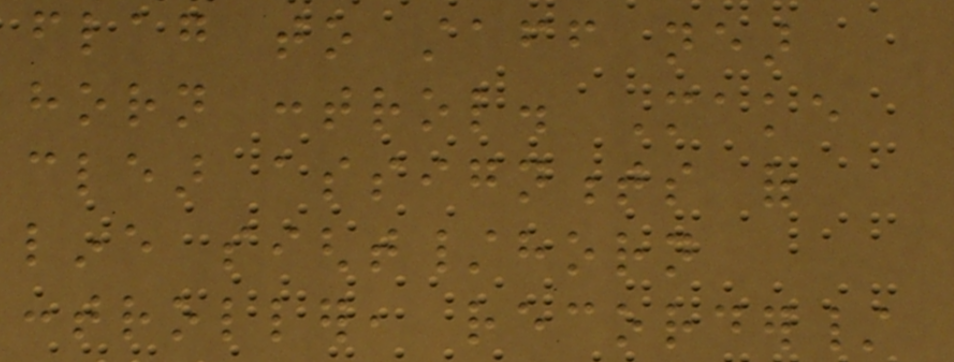flag to staff near
horn control. Make
clear assignments of
line sight/horn
controller, recorder/
